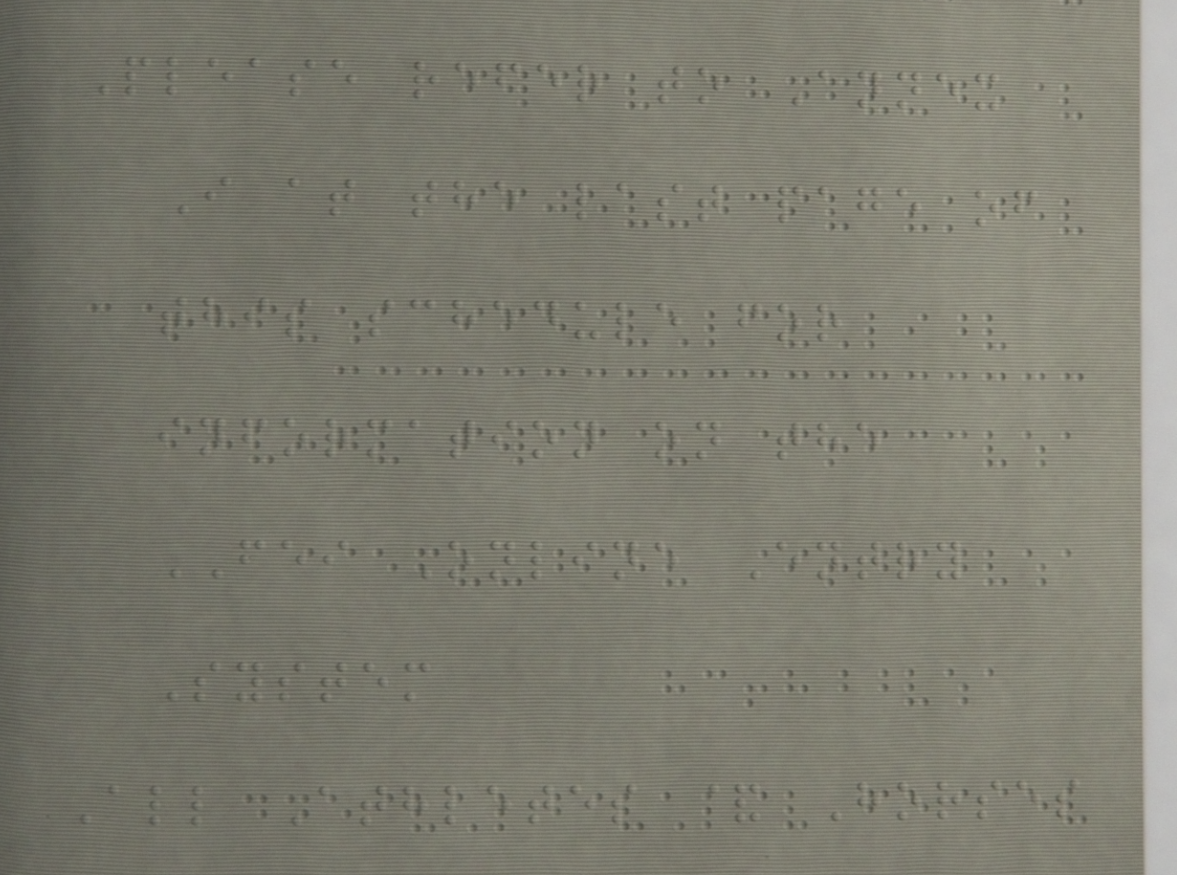Please refer to Annex
I at the last page of
this schedule for
information on the
FEI Online Entry
System
All Athletes & Horses
